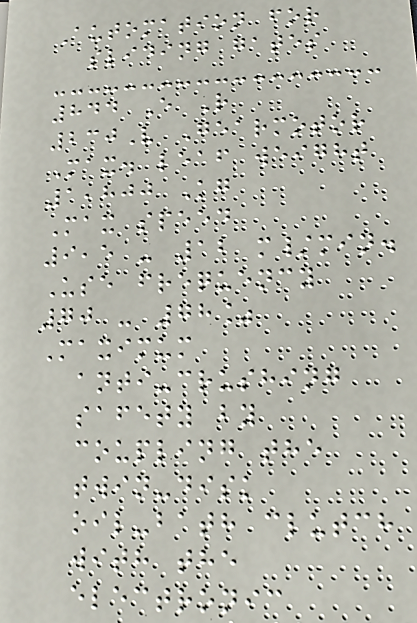Automation for
sliding gates
844 E R
230V Gearmotor
Max. leaf weight
1,800 Kg
Max speed
9,5 - 12 m/min.
Use frequency
70 - 78%
Maximum
anti-crushing
safety by
coupling the
twin-disk
oil-bath clutch
with the
electronic
